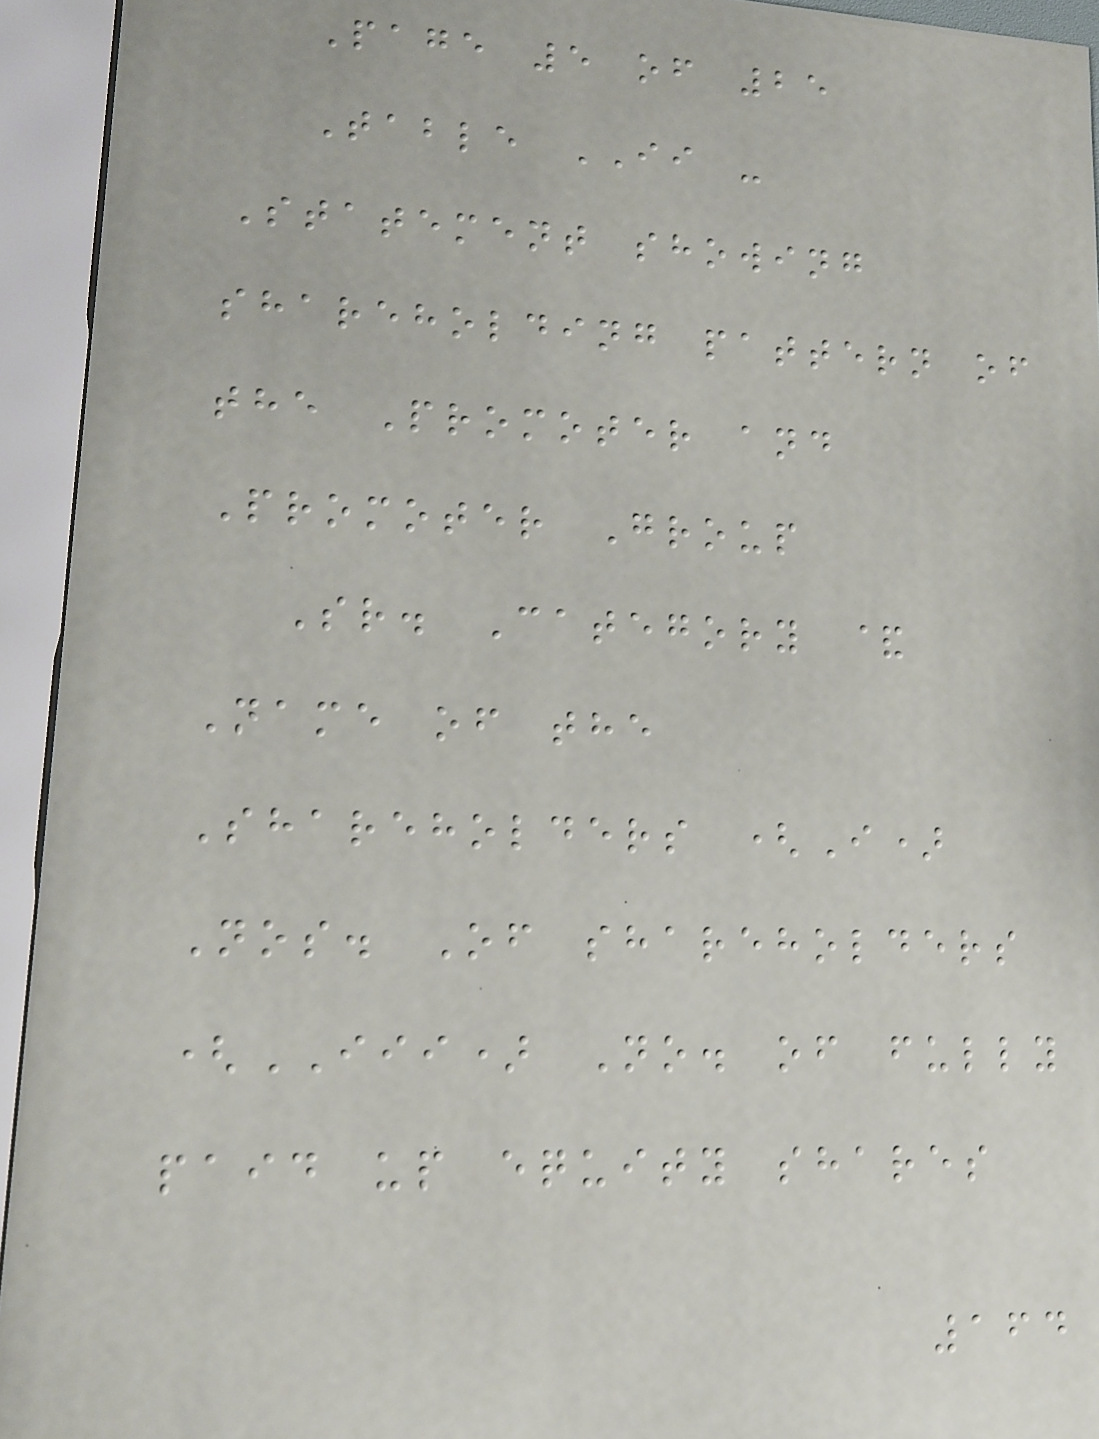Page 5 of 25
Table II -
Statement showing
shareholding pattern of
the Promoter and
Promoter Group
Sr. Category &
Name of the
Shareholders (I)
Nos. Of shareholders
(III) No. of fully
paid up equity shares
164
